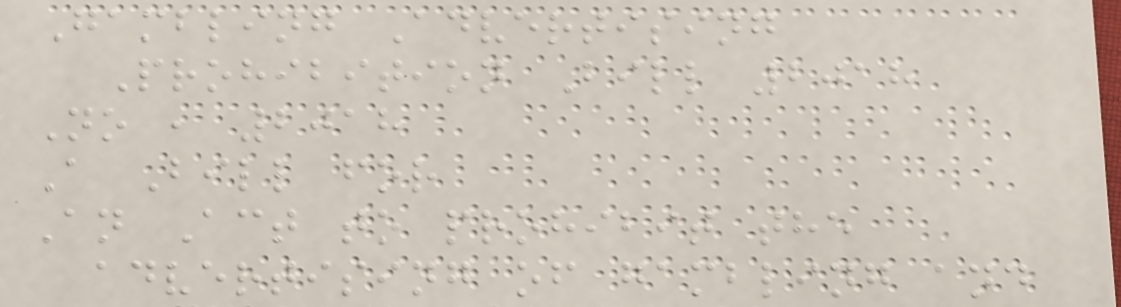Gambling Advertising
Prohibition Bill 2018
No , 2018
A Bill for
An Act to prohibit the
advertising of gambling and
